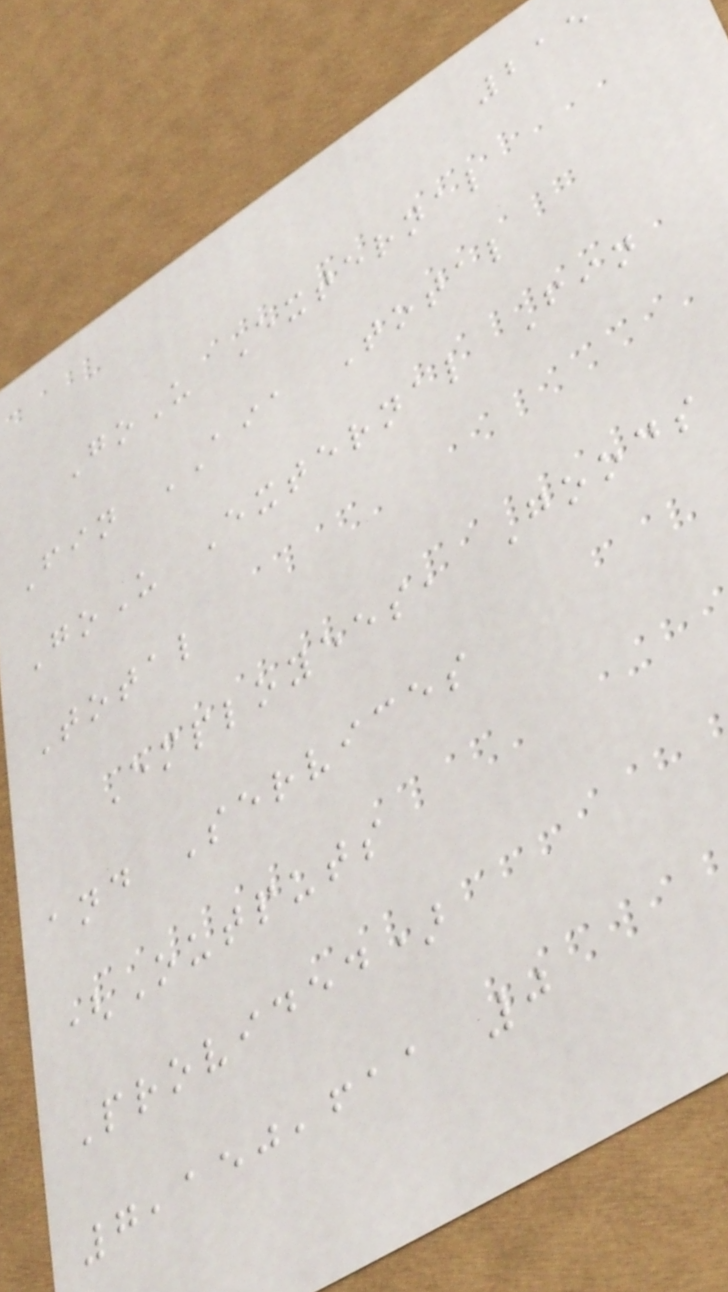215
GoU External
Fin AIA Total
GoU External Fin
Total
Employees, Goods
and Services
(Outputs
Provided)
7,150,611 0
